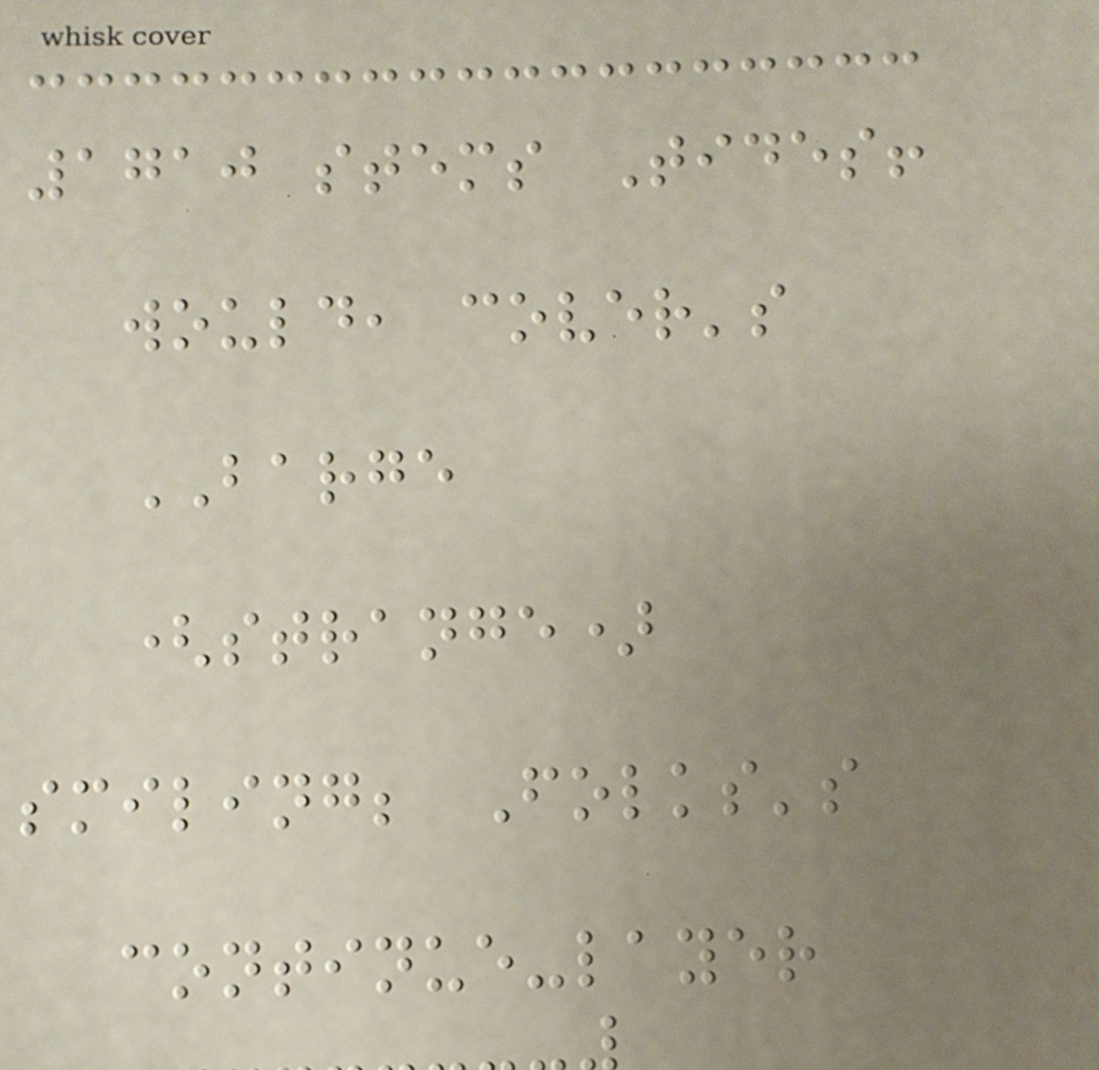1710 stems Tides!
would, cover's
BARGE
(strange)
smiling; Folks's
continue-layer
